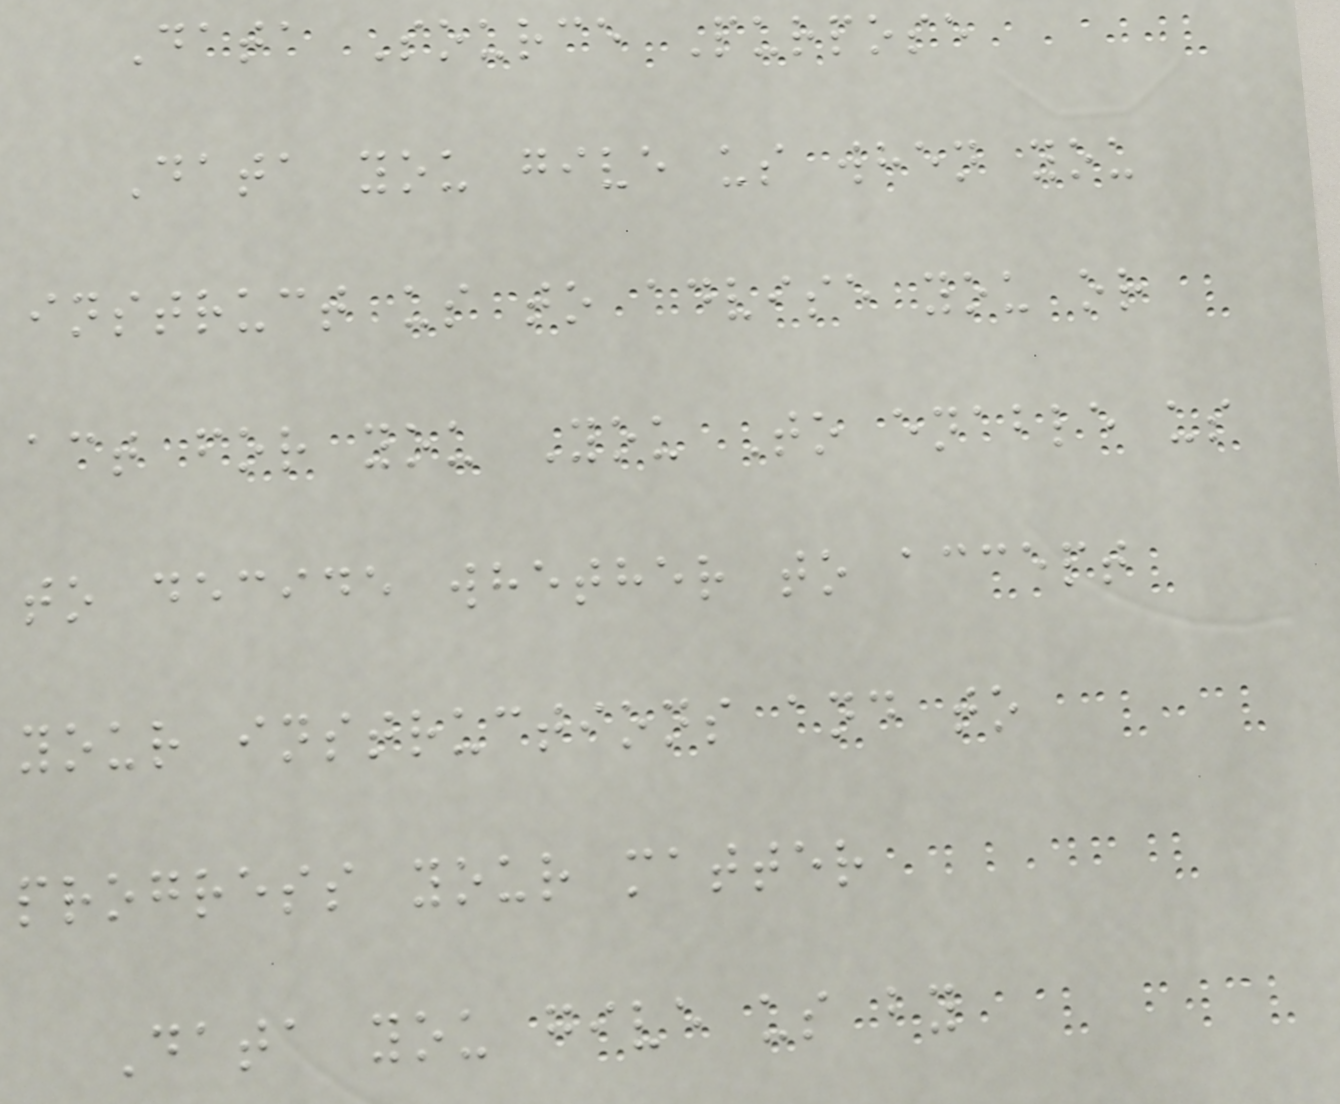Data Source Purpose
Data you give us when you
instruct us to advise you or
act for you You To enable us
to decide whether to accept
your instructions and to
progress your matter
Data you give us by
